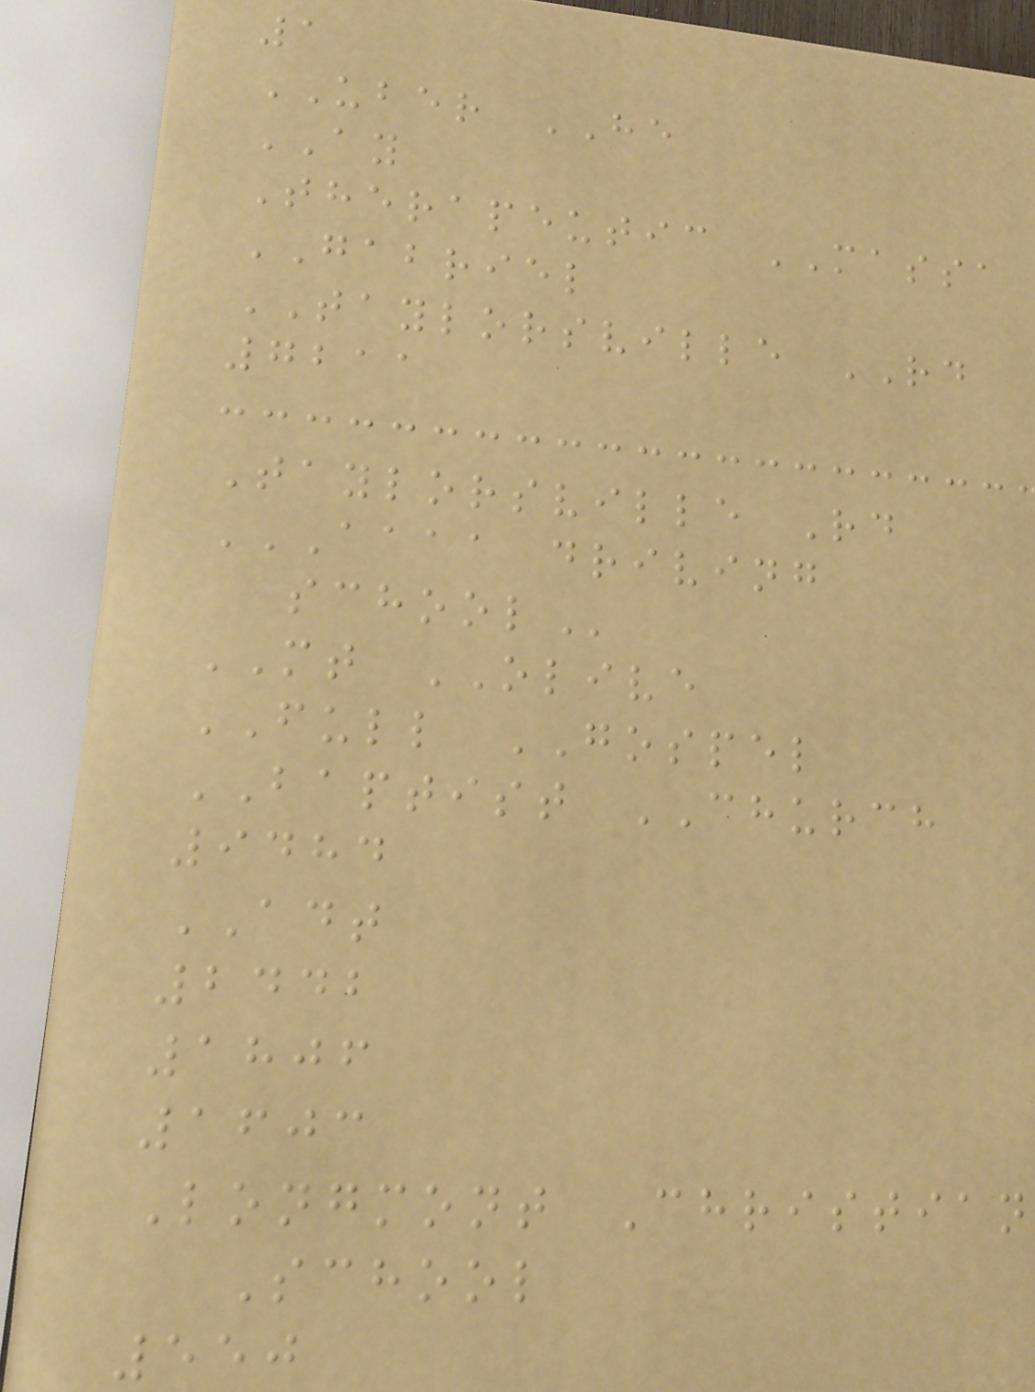1
UBER HE
AY
Therapeutic MASSA
GABRIEL
TAYLORSVILLE RD
7211
Taylorsville Rd
AAAA DRIVING
SCHOOL
MT OLIVE
FULL GOSPEL
BAPTIST CHURCH
9484
ADT
2442
1806
1603
Longmont Christian
School
550
